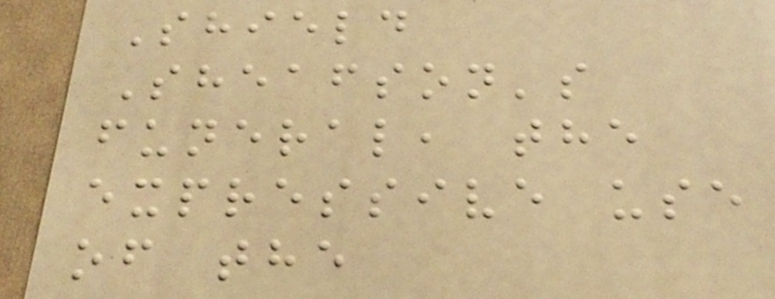Shield
Sheafson's
funeral, the
expressive use
of the
